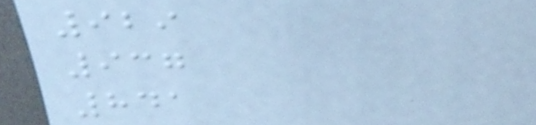929
937
841
